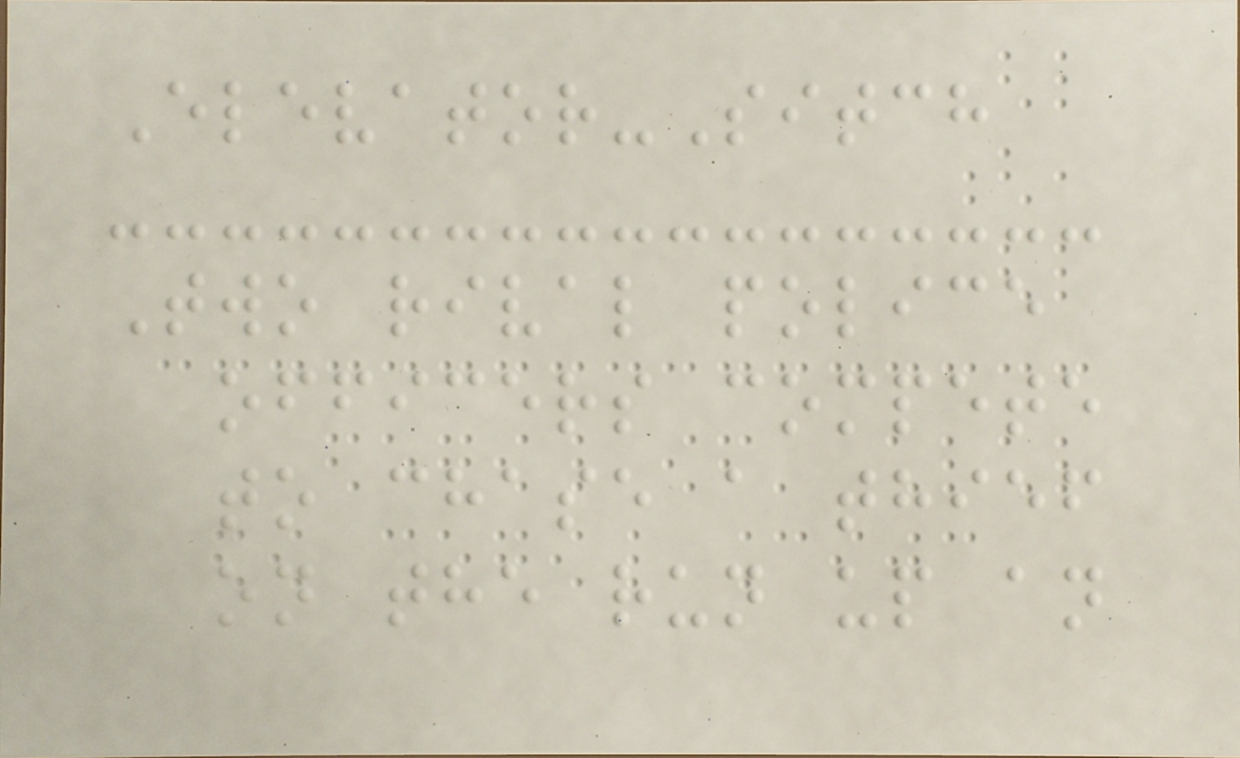Elevator-Sitch
Two rival police
officers compete
to chase a thief
on the run up an
